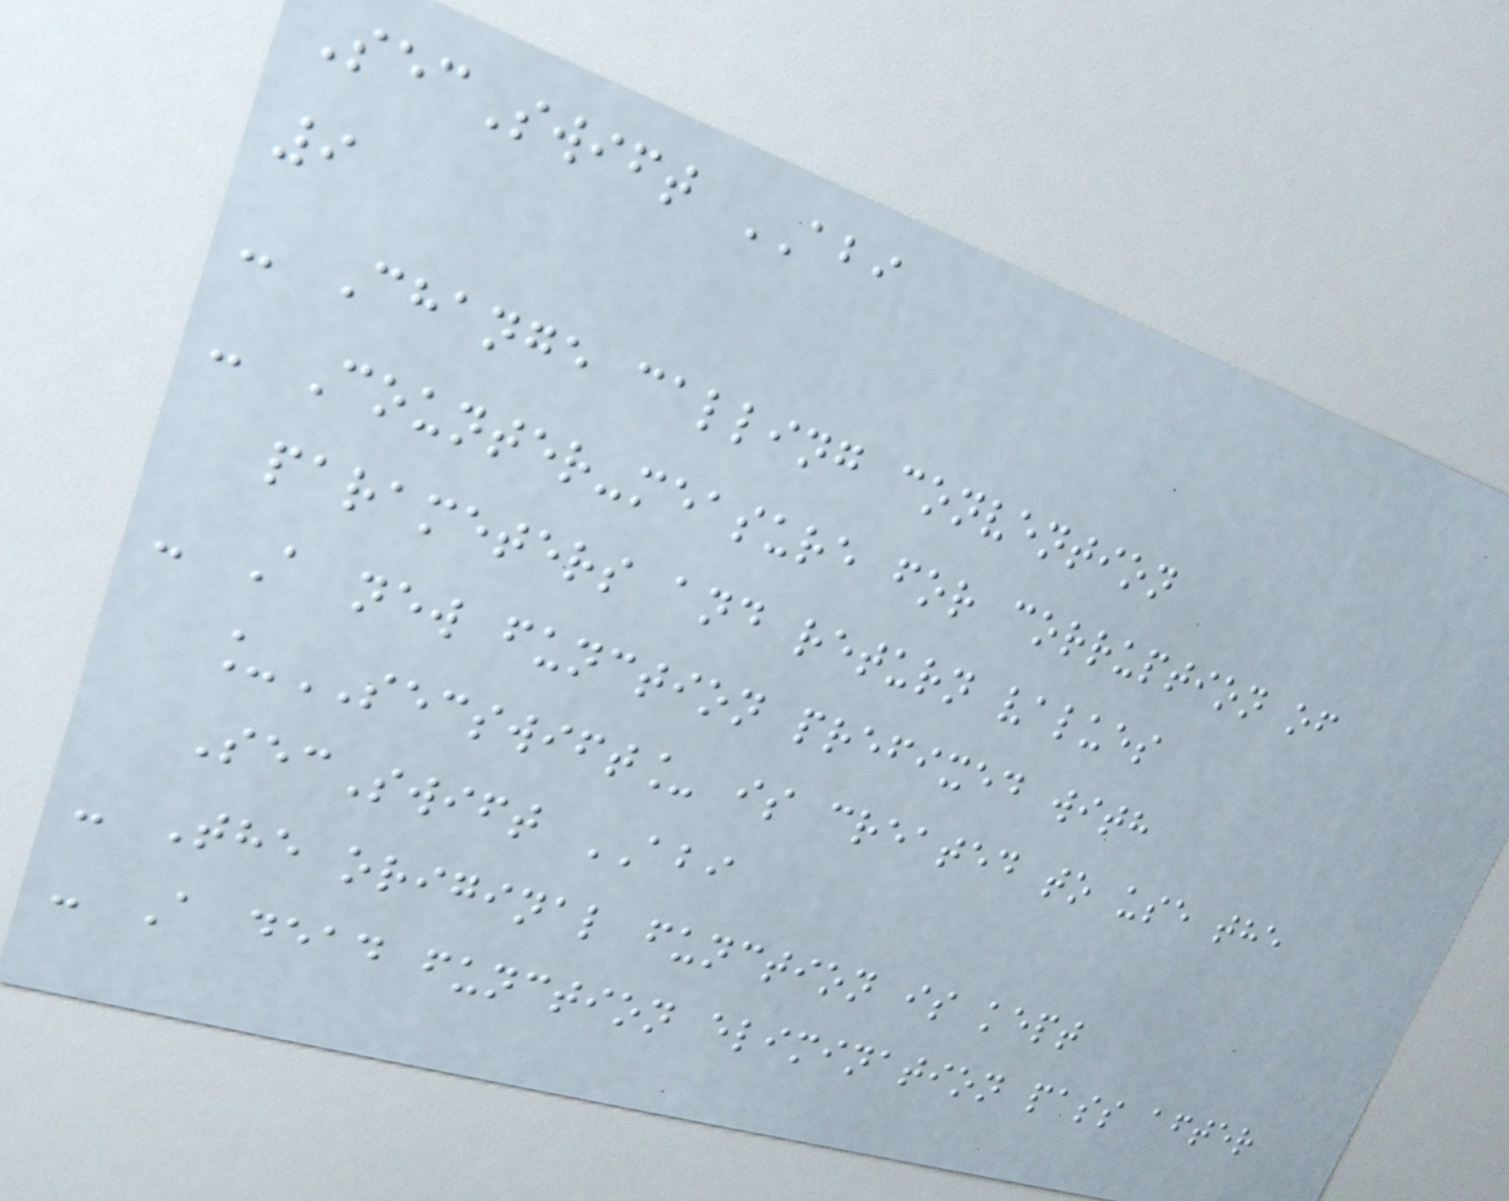SecSwift ABI
9
- Change calling convention
- Counter-measure for corruption of
parameters and return values
- A new function prefixed with
_SECSWIFT_ is created to use the
SecSwift ABI
- The original function is kept
- A dead function elimination pass after
